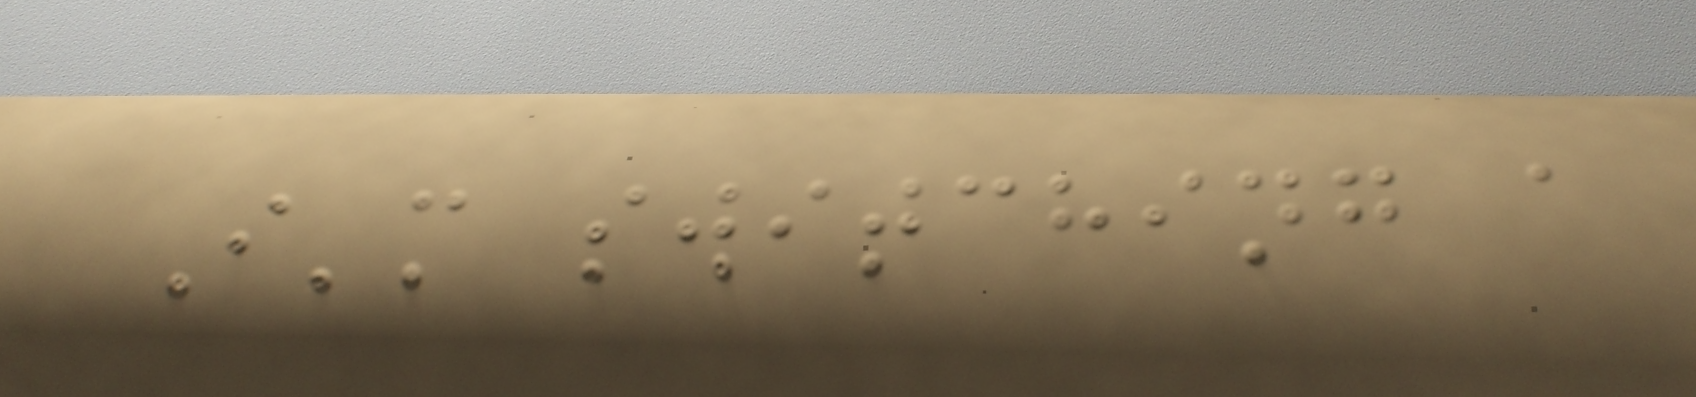I'm switching a
